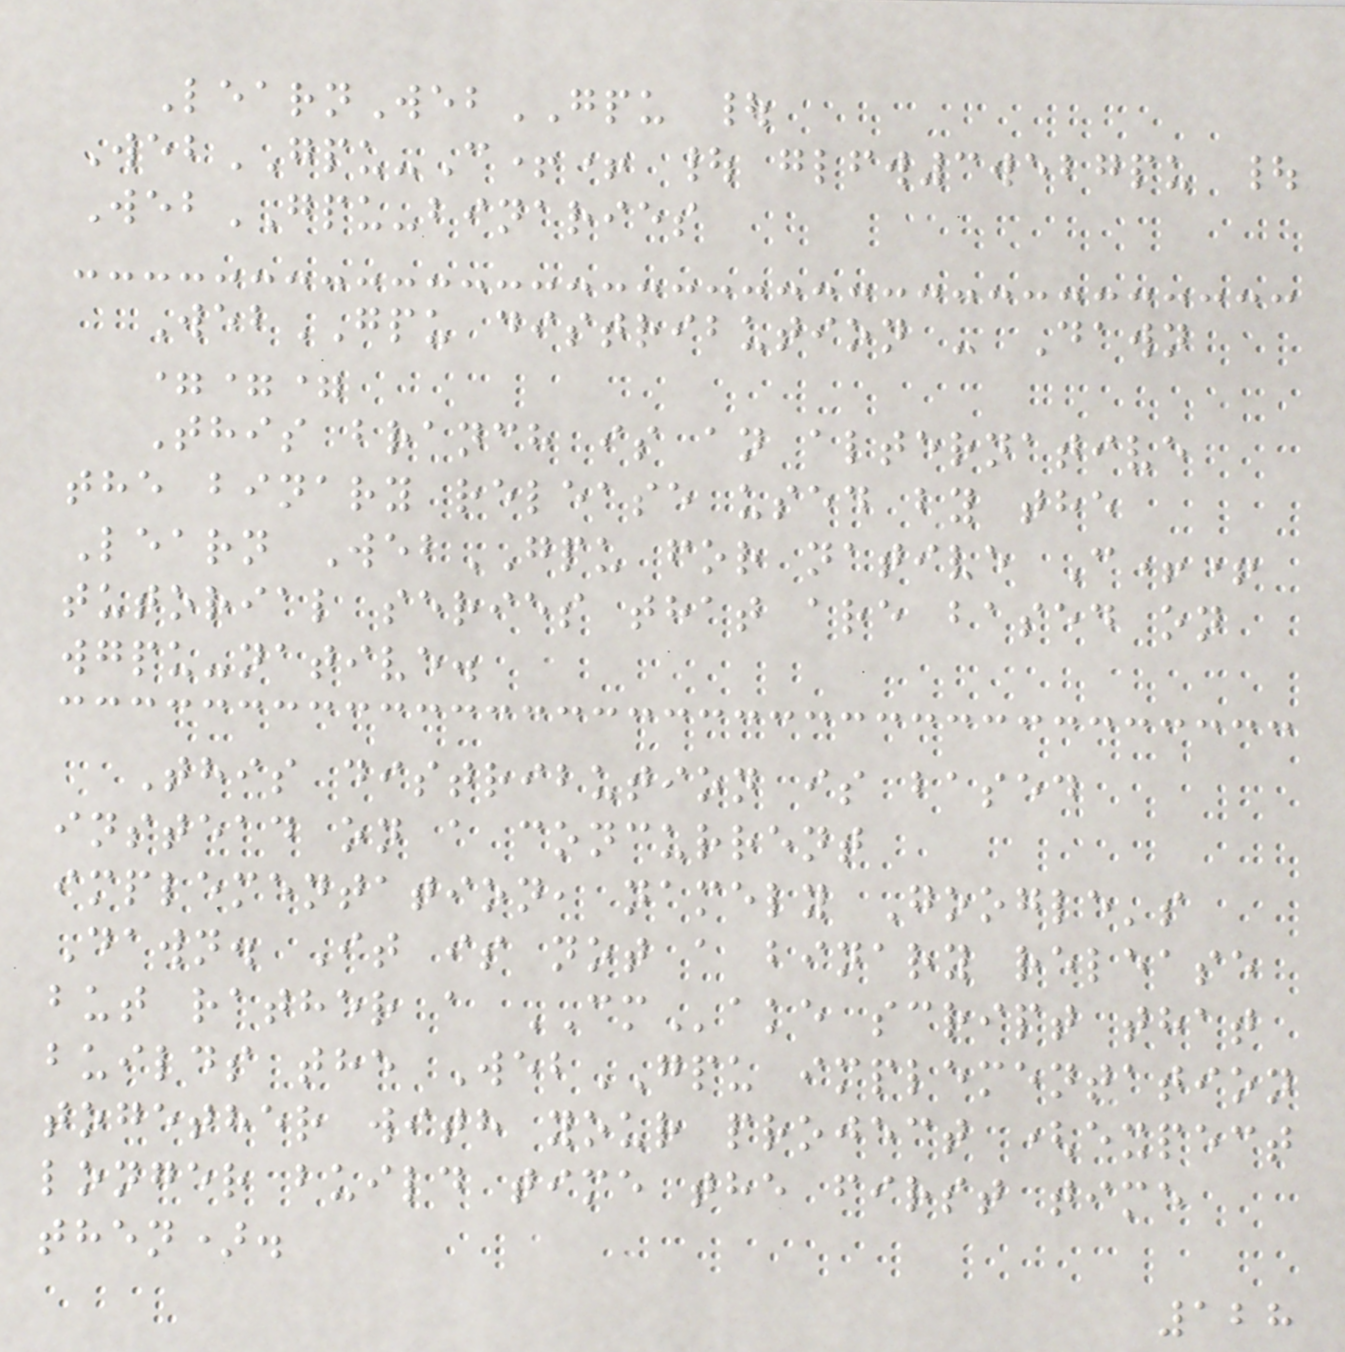LearnWebGPU |
WebGPU-C++ | glfw3webgpu |
WebGPU-binaries
WebGPU distribution - Dawn
===
This branch is an alternative
the binary release used by the
Learn WebGPU for native C++
tutorial series that are based on
wgpu-native.
This distribution is based
instead on a concurrent
implementation, namely Google's
Dawn. It is not a binary release
but rather a CMake script that
builds the WebGPU implementation
together with your project (expect
longer build time the first time
then).
128
